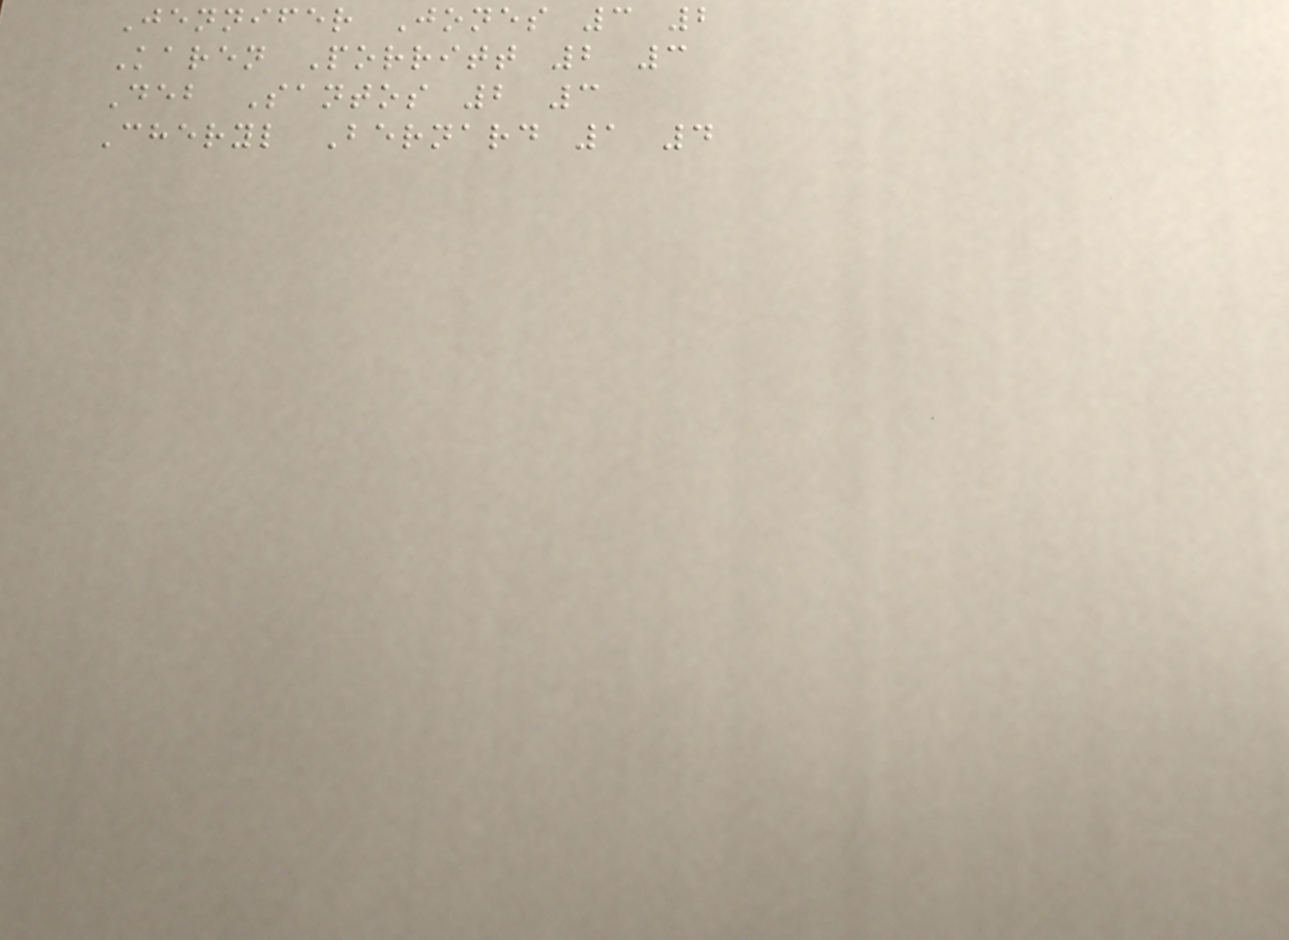Jennifer Jones 3 2
Karen Porritt 2 3
Deb Santos 2 3
Cheryl Bernard 1 4
